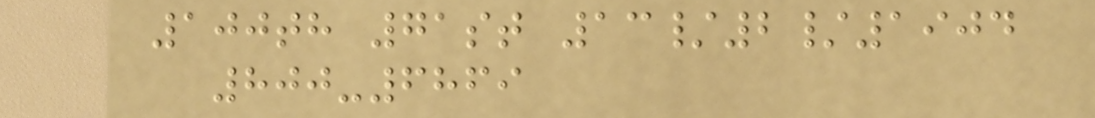100th 71st 13/2/1904
800-6869
